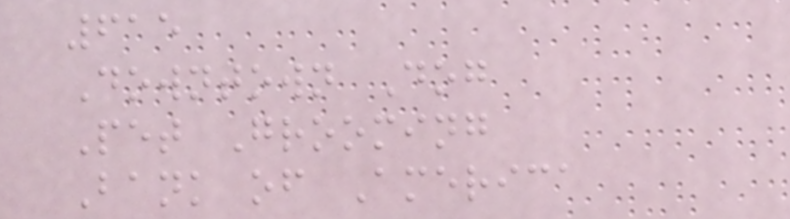615
Downtown Dog
Pet Grooming
Bank of America
